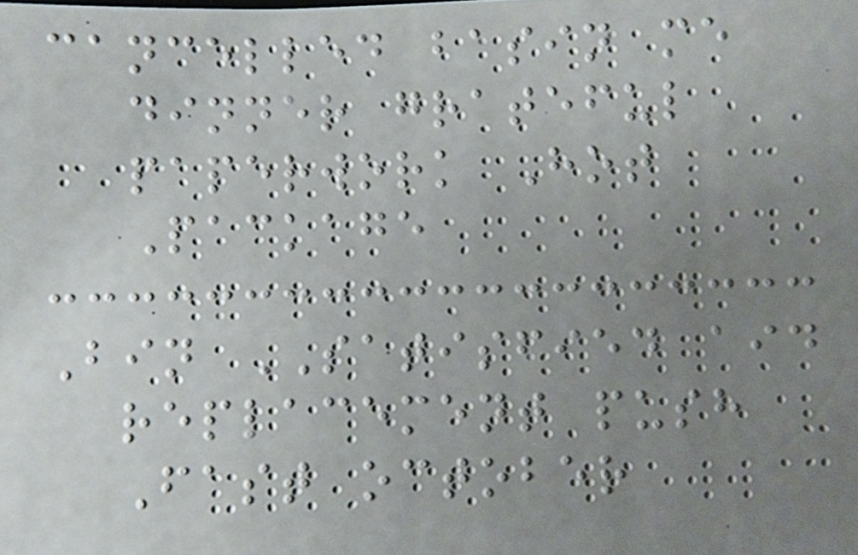cancelled basin me
dinner grateful
paperwork Hot
Package
Bin SATISFIED aid
replacement push
Fast october
